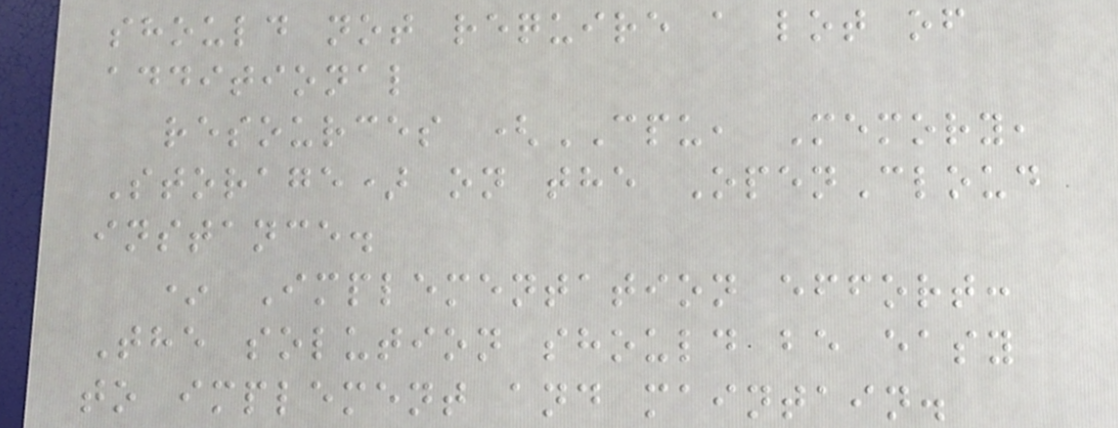should not require a lot of
additional
resources (CPU, Memory,
Storage) on the OpenCloud
instance.
* Implementation effort:
The solution should be easy
to implement and maintain.
